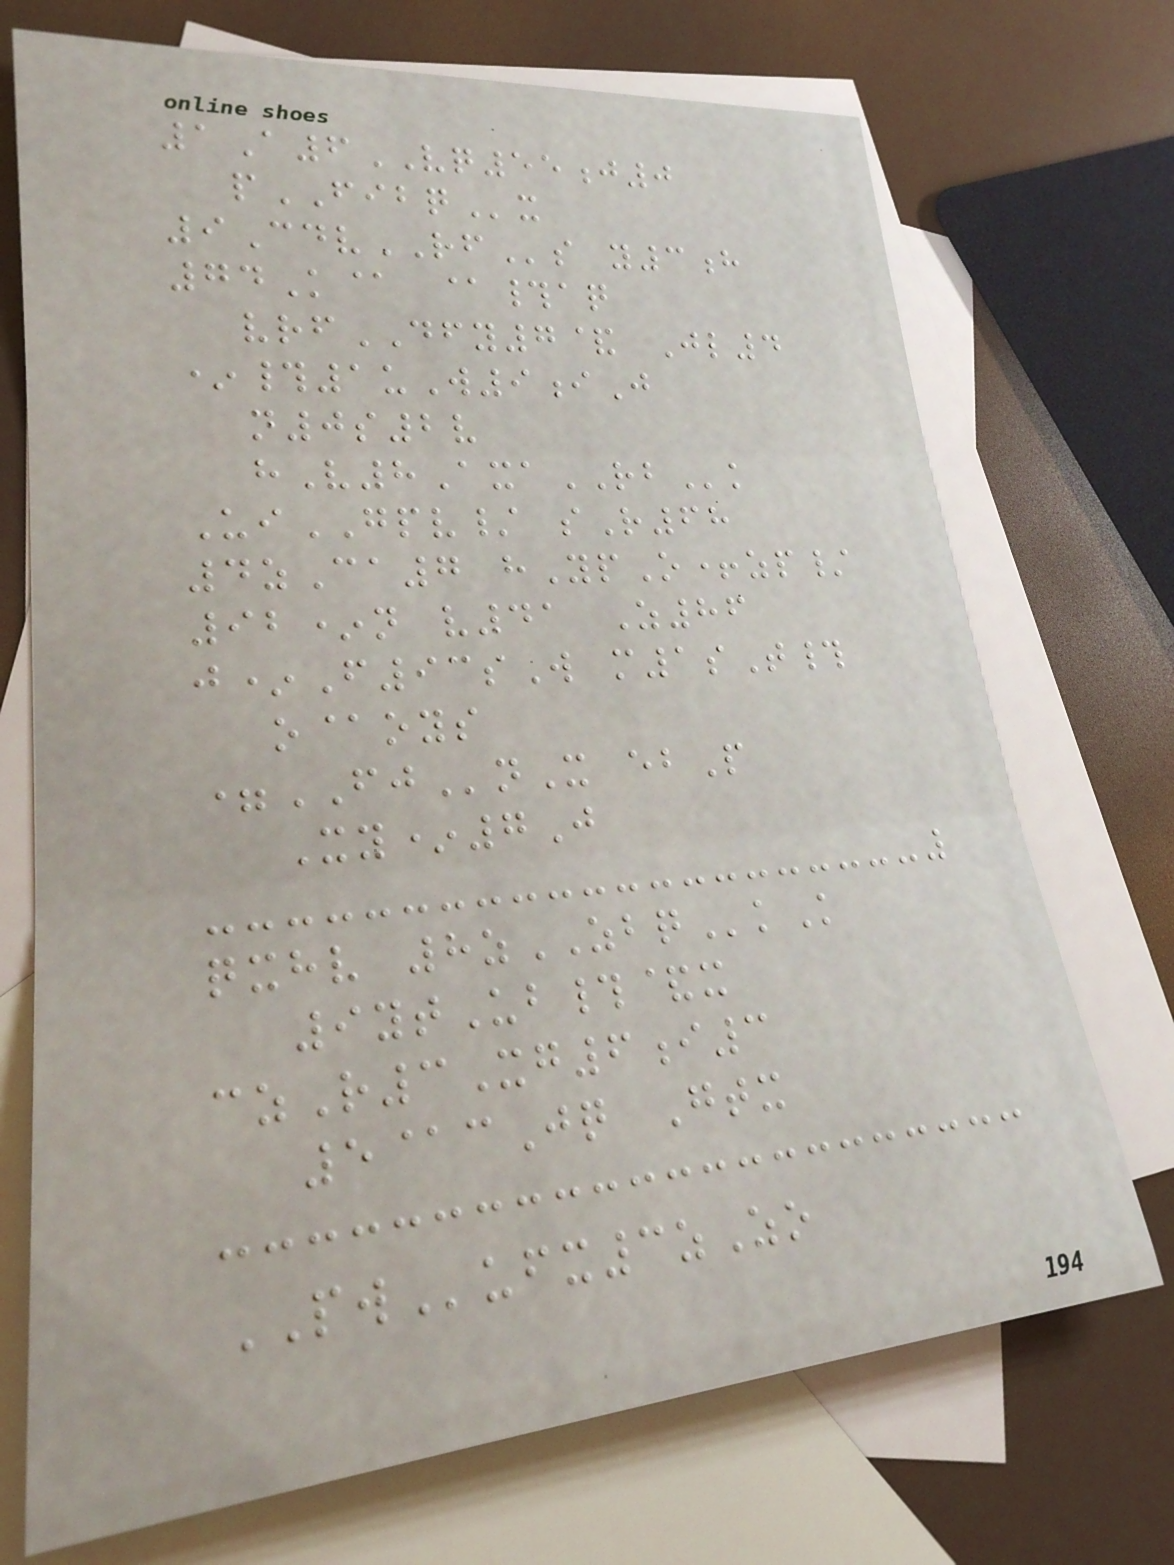1A6VQ55j0
pFIBQx
9CdvRFs y3h
74K@ @#aq
vrfDFY7& Jl4
*#1uW9iJ
n0s2v
hV8AxaRBk
UiGPV/ sR68
4zCa7 hYpO+zp/
92*n v41 Z86
j*F93sW m1sT#
o@oys
=FJnX ebP
Xy*7J
qxhv 8zZBQkK
9ytUb#&x
czR3Xg6i3
5@cJq Gtx
PWufx3zZo
